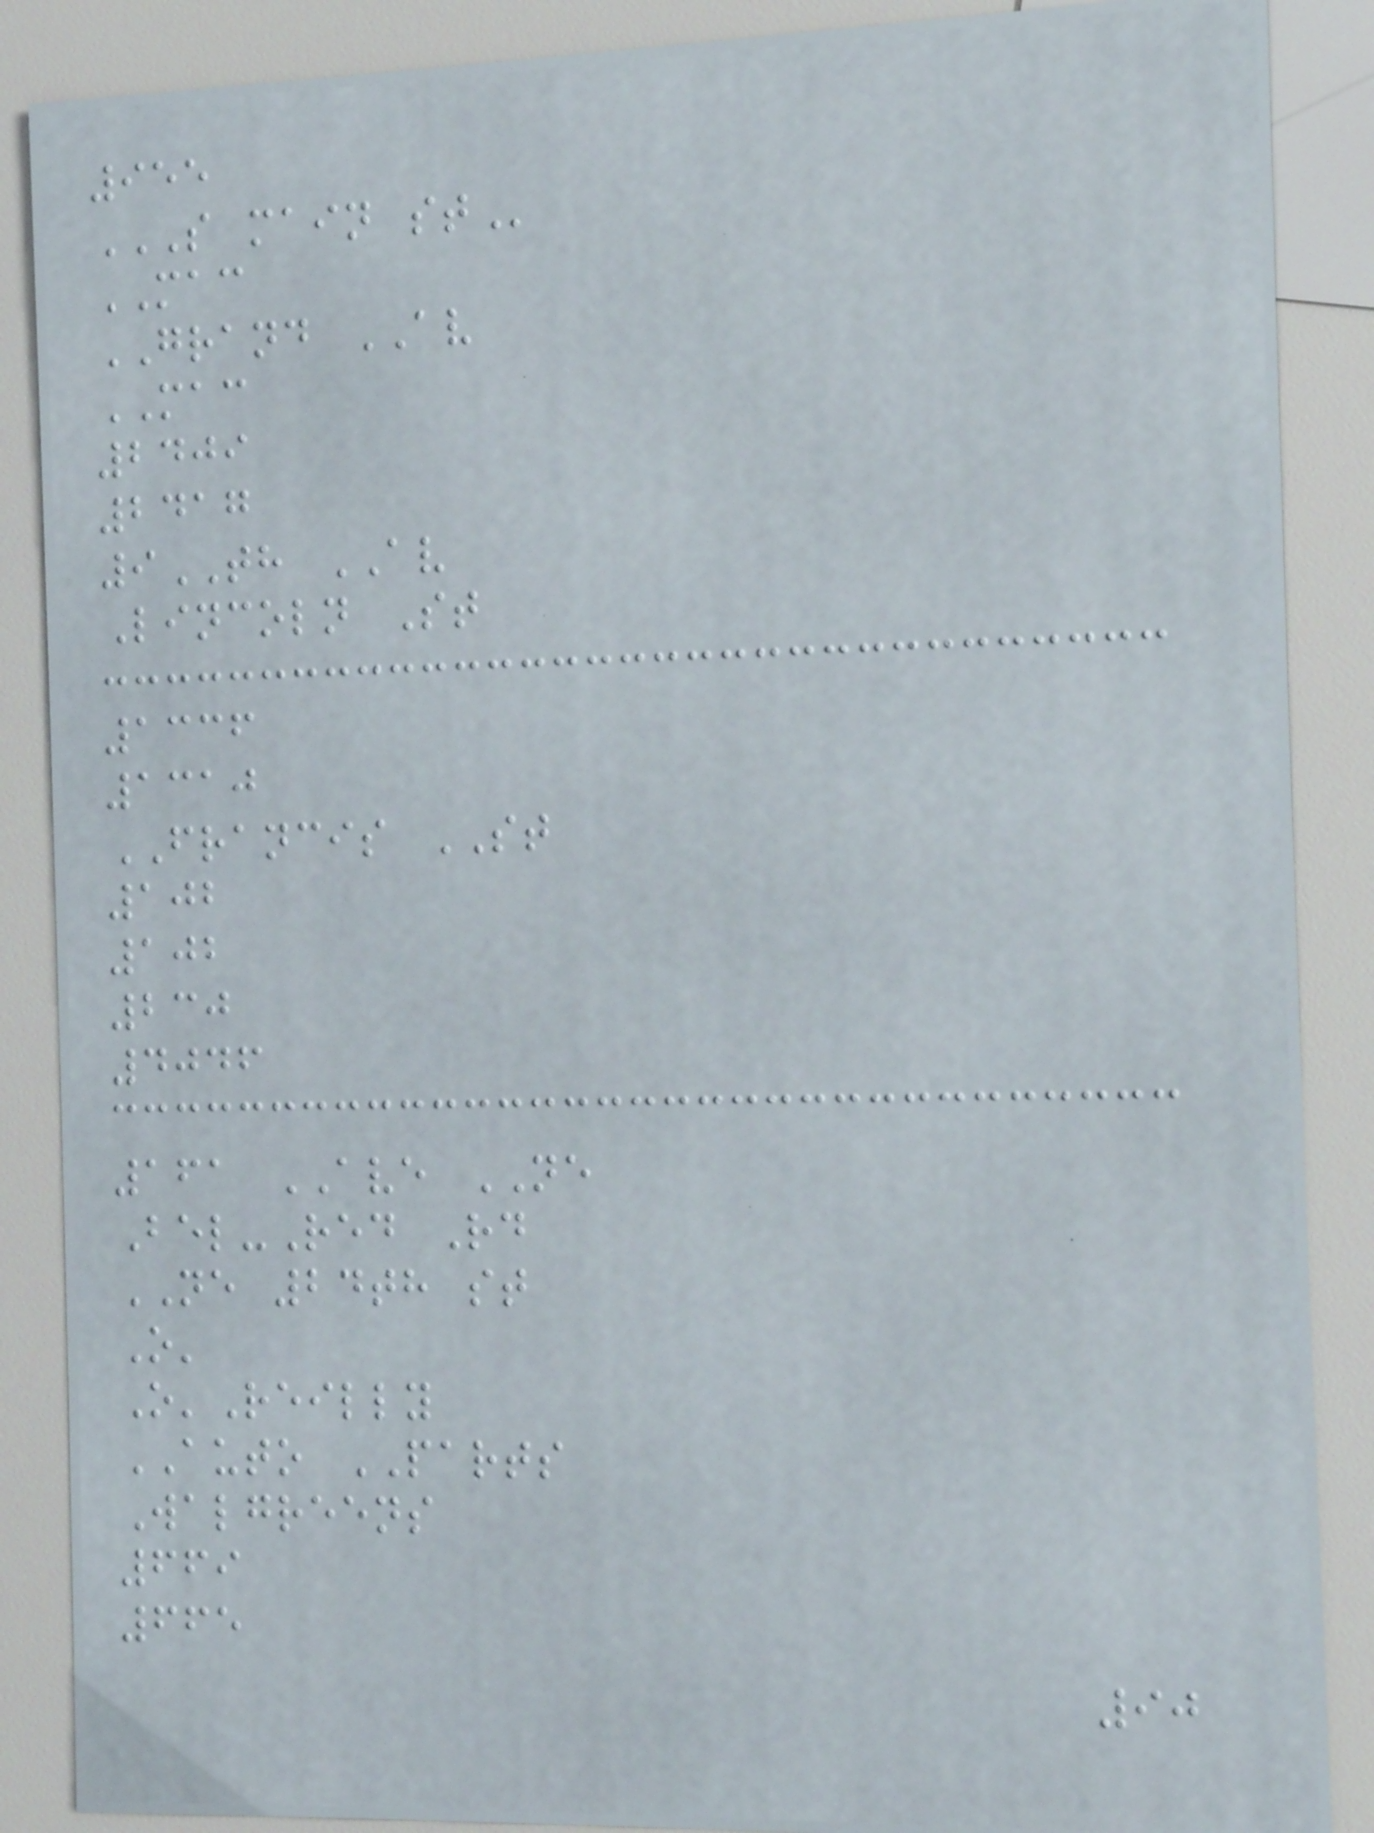955
S MAIN ST
MAC
GRAND AV
MAC
2409
2417
9TH AV
Lincoln St
1336
1310
FRANCIS ST
102
102
230
4046
161 AVE NE
Bel-Red Rd
NE 24th st
O'
O'Reilly
AUTO PARTS
Walgreens
669
665
90
